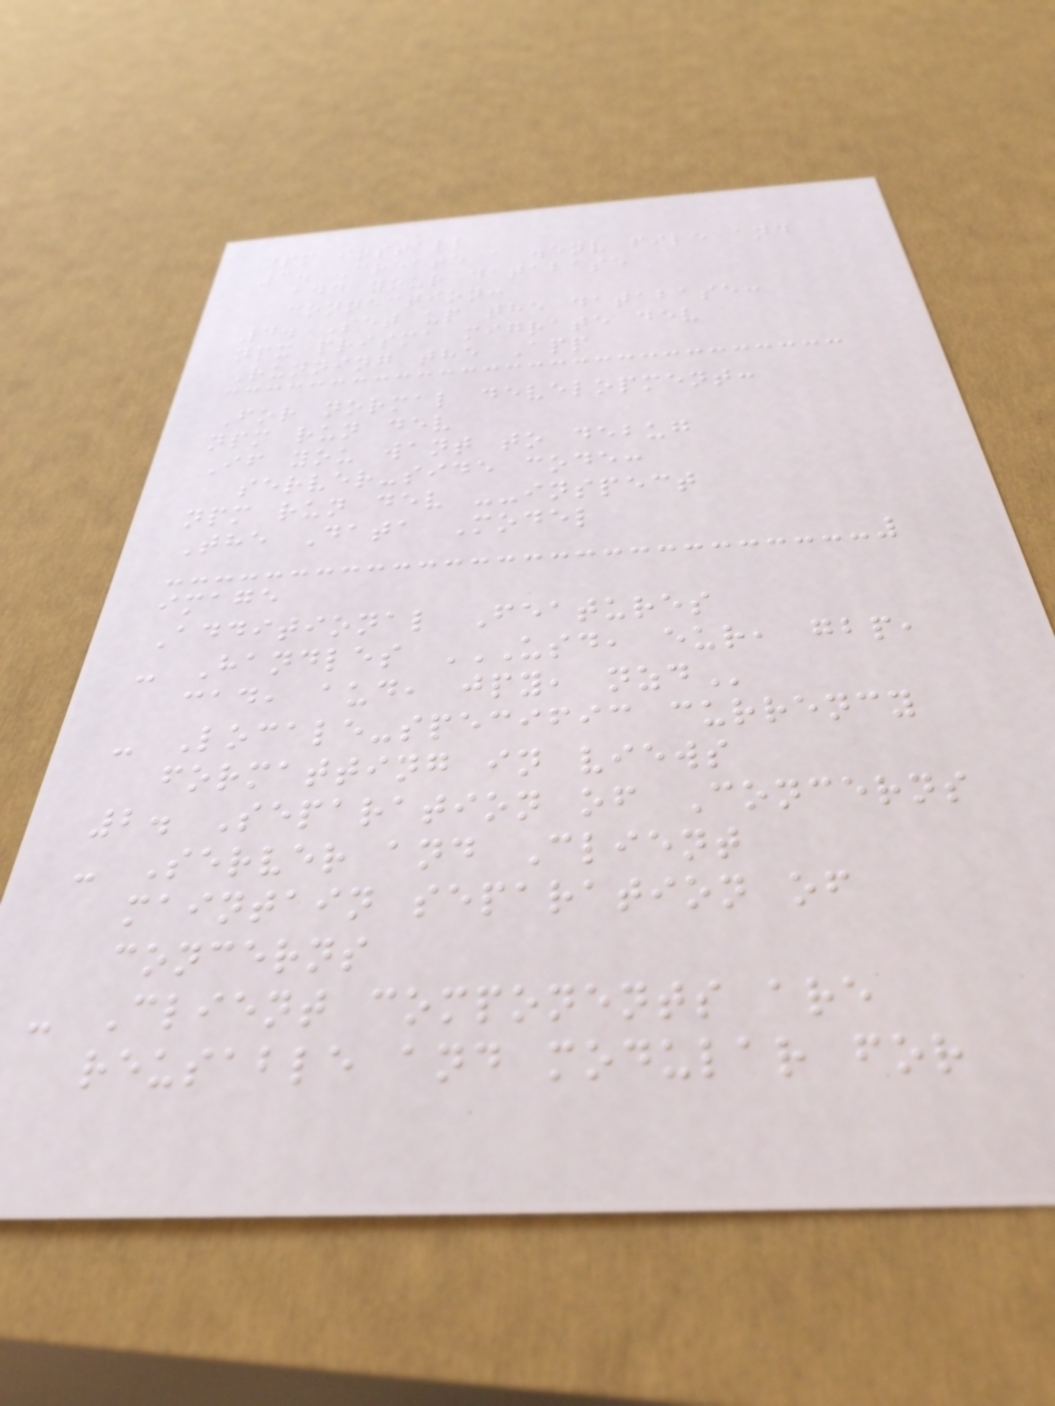npm install
3. Create a .env file and
add your database
connection:
4. Set up the database:
npx prisma migrate dev
Running the App
For normal development:
npm run dev
If you want to debug
server-side code:
npm run dev --inspect
The Data Model
image
Additional Features
- Handles USD, EUR, GBP,
CAD, AUD, JPY, NZD
- Locale-specific currency
formatting in views
2. Separation of Concerns
- Server and Client
maintain separation of
concerns
- Client components are
reusable and modular for
